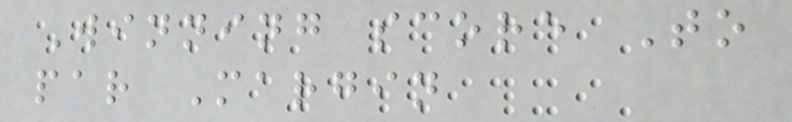Winning score To
par Margin
